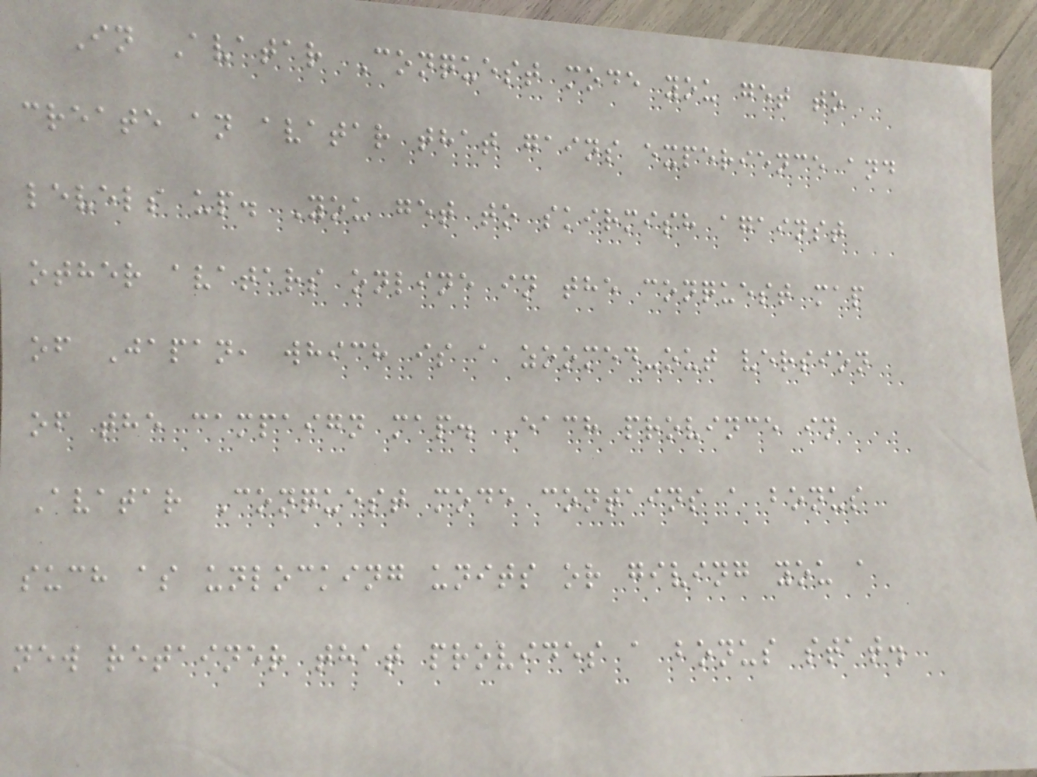In Avatar Conquest mode you get to
create an avatar that gains experience and
levels up. You get to skirmish against
other avatars online in the conquest map
of Japan, which is a zoomed-out version
of the campaign map. Each province in
Avatar Conquest mode contains a bonus
such as unlocking units or giving you a
new retainer that provides a bonus stat.
